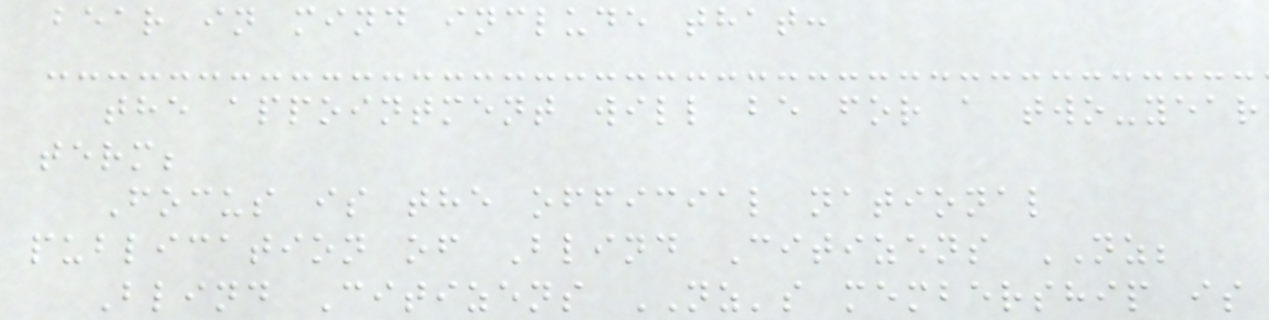bear in mind include that:
the appointment will be for a two-year
term;
Focus is the official national
publication of Blind Citizens NZ;
Blind Citizens NZ's membership is
